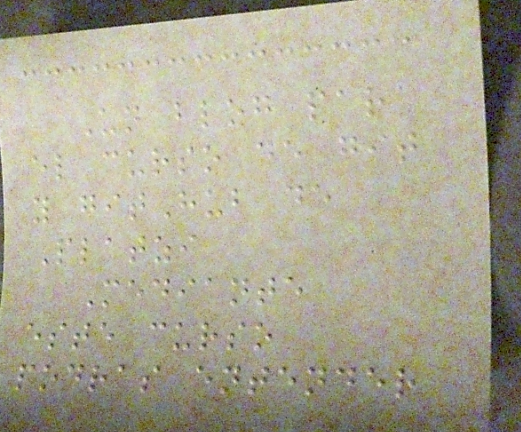Un blog para
el curso de git
y gitHub de
Platzi
Mediante
este curso
podras entender
